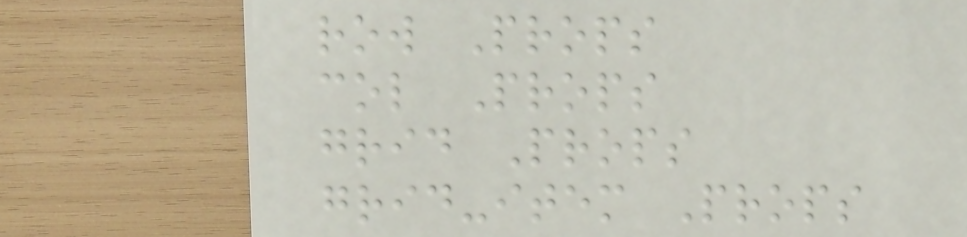row Props
col Props
grid Props
grid-item Props
